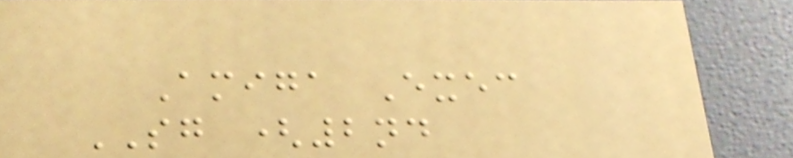Amiga Exec
SG (2nd
